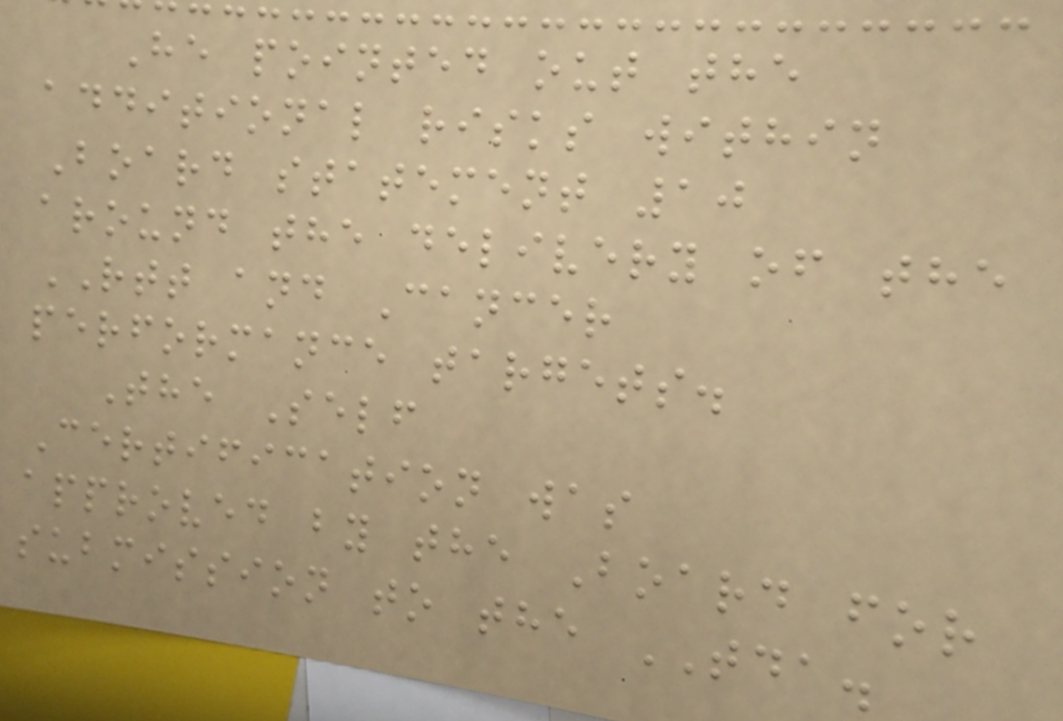He pointed out the
additional risks within
Board statement 10
around the delivery of the
RTT and Cancer
performance targets.
The Self
Certification was
approved by the Board for
submission to the TDA.
